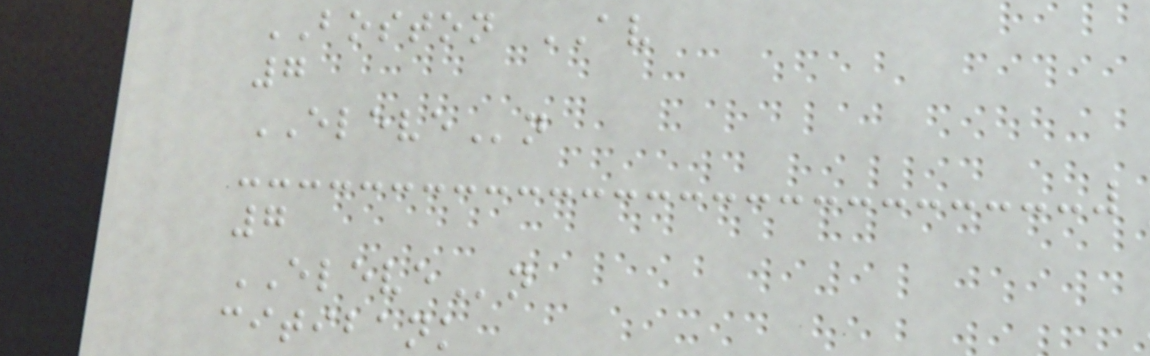BOSTON AV
7
ELEVEn
7
ELEVEn
citibank
